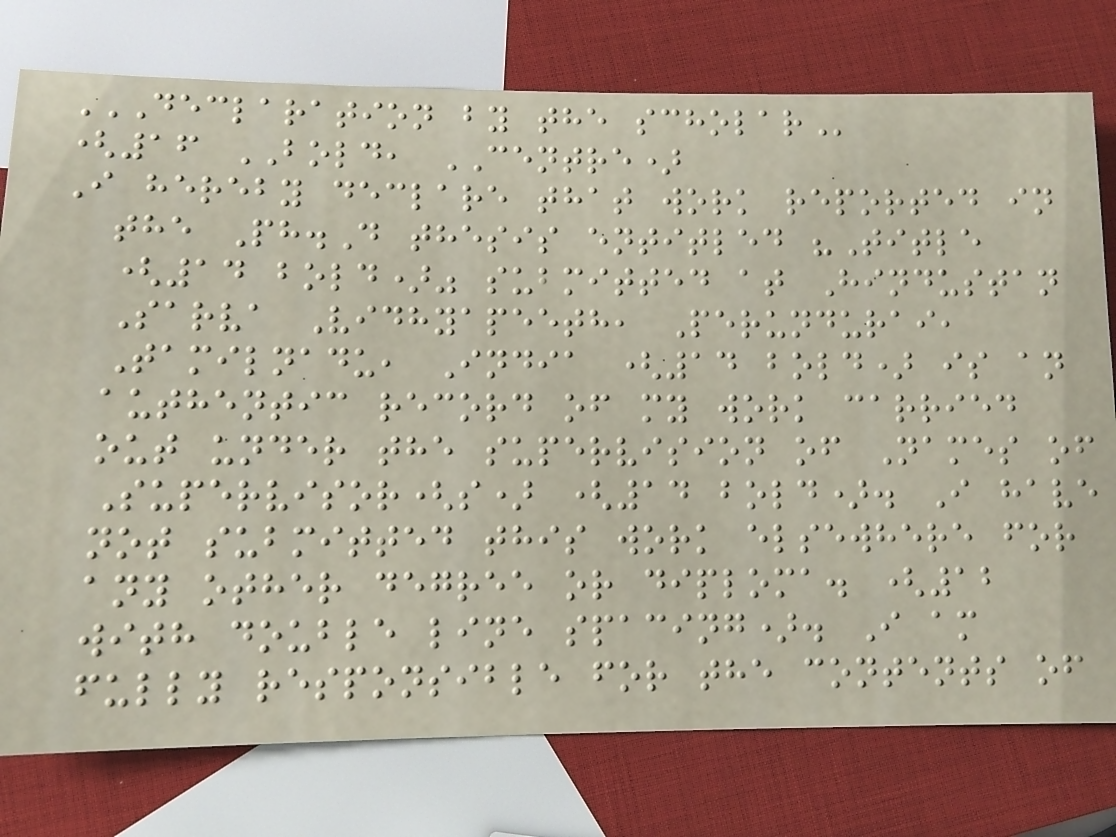DECLARATION BY THE SCHOLAR
(16 BOLD, CENTRE)
I hereby declare that work reported in
the Ph.D thesis entitled "Title
(14 bold)" submitted at Hindustan
Sarva Vidhyapeeth, Perundurai,
Tamilnadu, India (14 bold) is an
authentic record of my work carried
out under the supervision of Names of
Supervisor(s) (14 bold). I have
not submitted this work elsewhere for
any other degree or diploma. (12
with double line spacing). I am
fully responsible for the contents of
